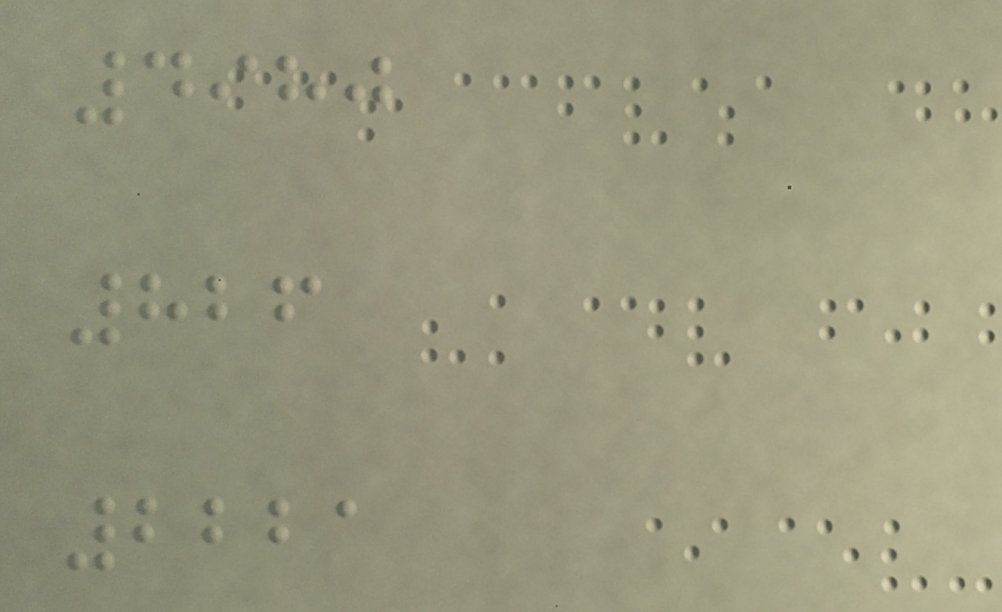4980
826
2221
